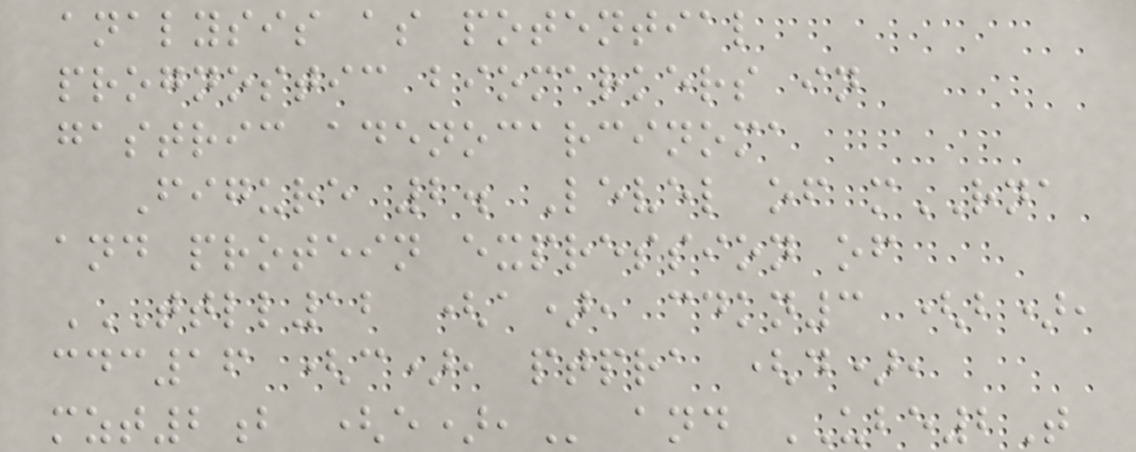analysis as potential
prognostic biomarkers in
gastric adenocarcinoma
Figure 2. Level of mRNA
and protein expression of
TTLL12 (A), CDKN3 (B),
CDC16 (C), PTPRA (D),
MZT2B (E), and UBE2T
